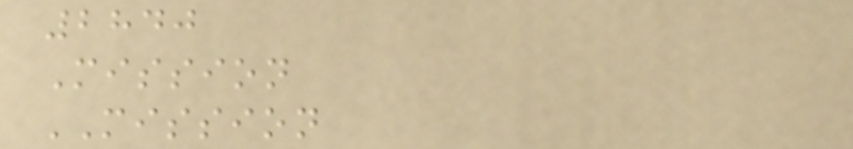2840
Mission
MISSION
